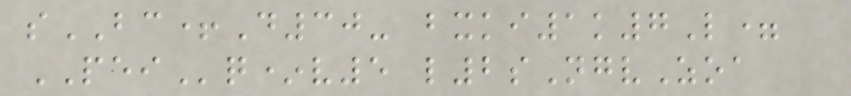sBC+D30- bxki1k7L=
PEIq*v5 l2sNgvZoa
